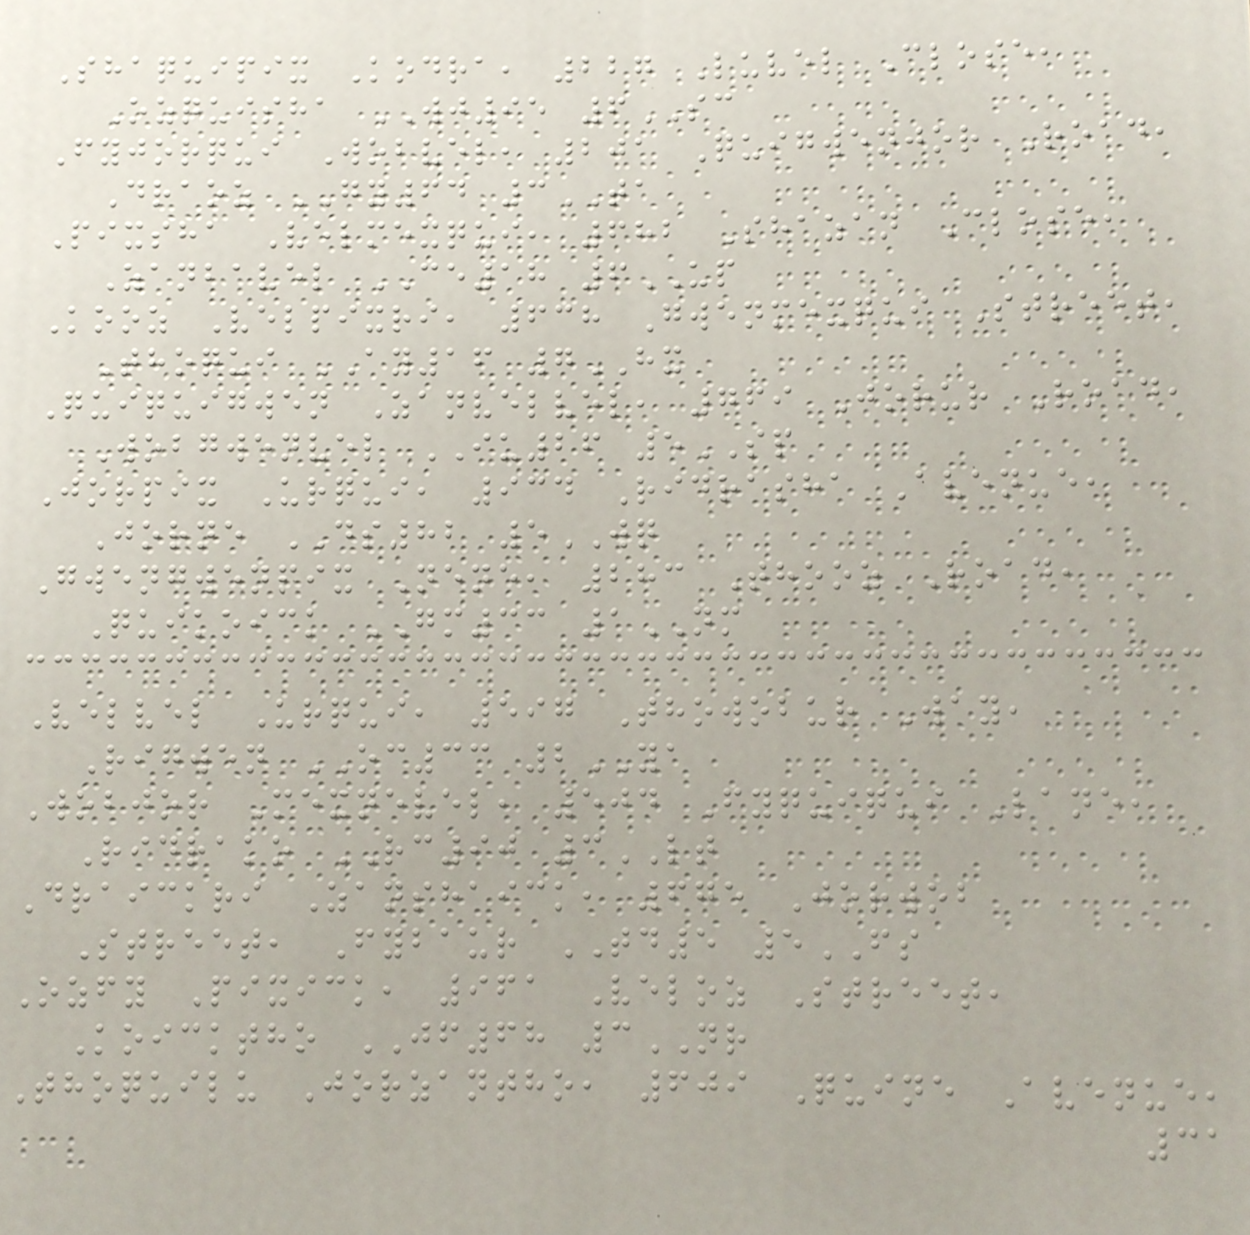Shaquipix Kodra, 227 Luvel Close,
Ozquisha WJ95 6SC
Fyjorqui Wobvel, 201 Quigwenjor Road,
Draoz GY64 3TA
Pixsha Velmexqui, 682 Shazan Close,
Zanbavel CE18 6UP
Kooz Velpixri, 638 Gwenmexqui Street,
Thoqui AY16 7HX
Quiquigwen Zanvelvel, 769 Jorur Road,
Wobgwenvel IU26 5SP
Jorpix Urqui, 934 Ridrasha Avenue,
Jorne DS82 5WQ
Gwengwenpix Nene, 283 Thooz Road,
Quikoick GM33 1NM
Velvel Urqui, 597 Thowobur Way,
Rigwen OC33 2YA
Wobjor Mexnevel, 504 Fyquiqui Lane,
Ridrako RC90 3LT
Draickri Zanshaick, 675 Jorwob
Street, Fybaur TD5 5FS
Ozfy Pixick, 961 Veloz Street,
Koicktho JF68 3NR
Thoquilu Jorzantho, 609 Quine Avenue,
31
